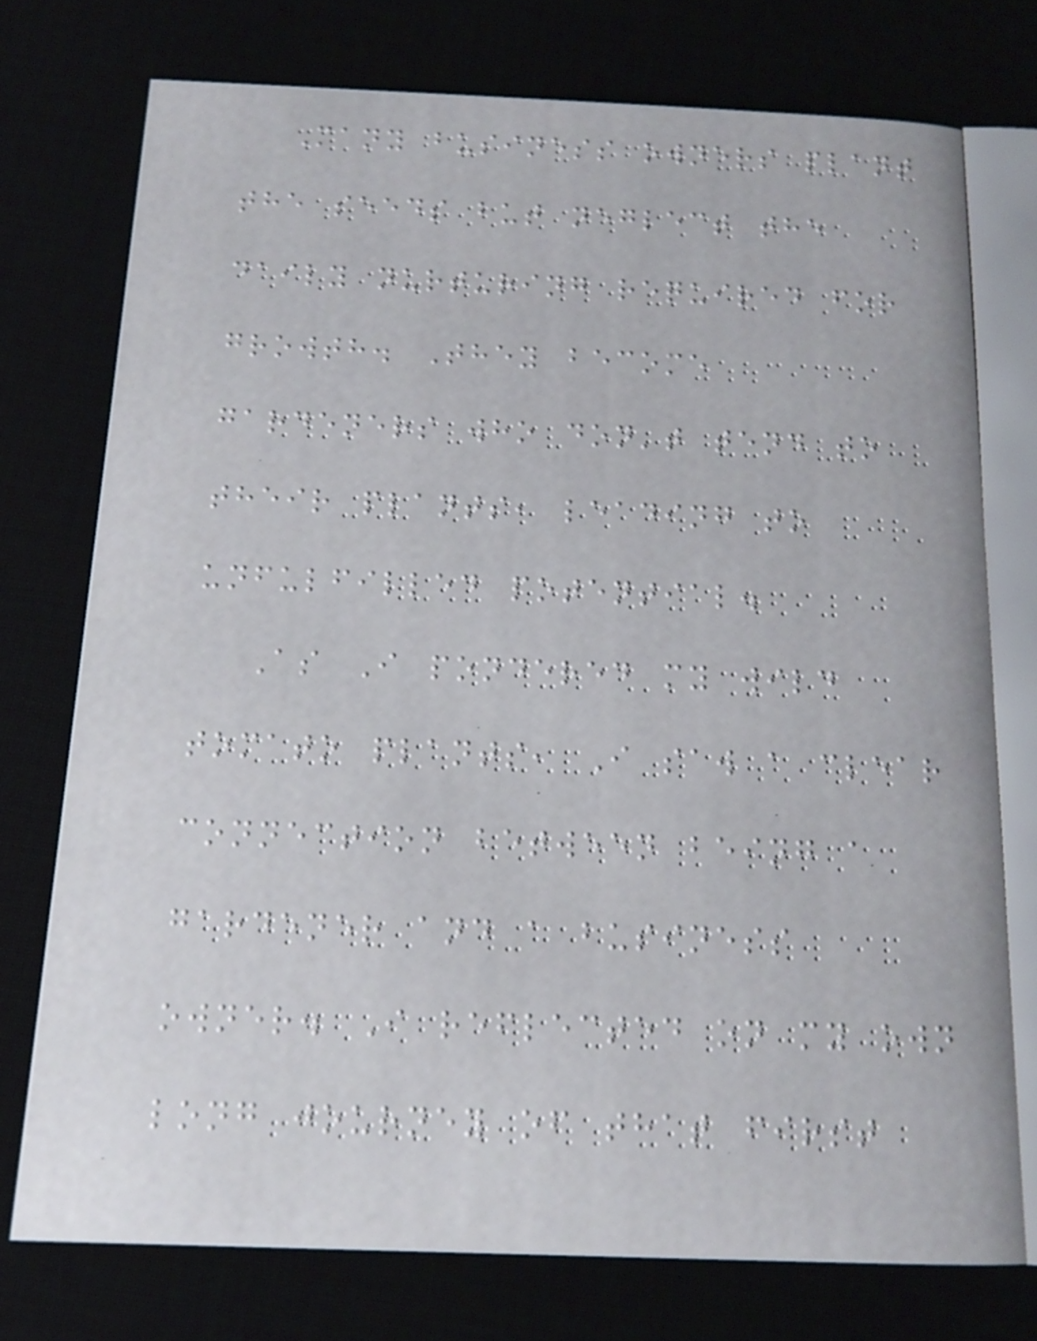Many business owners plant
the seeds but neglect the
daily nurturing required for
growth. They become
gardeners who don't tend to
their plants, leading to
unfulfilled potential.
As I pondered my wild
tomato plants, I saw a clear
connection between being a
gardener and a business
owner. I reflected on my own
long journey of that first
